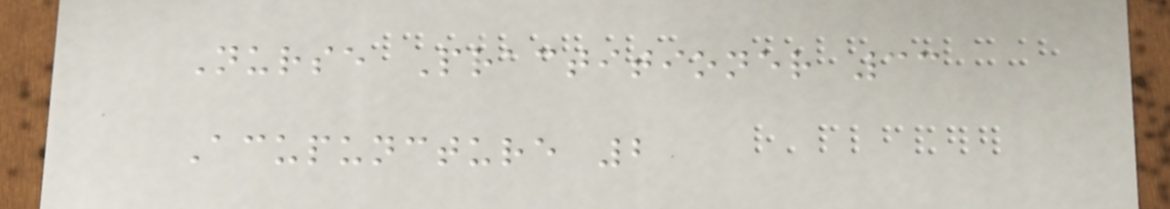Nurse Practitioner 33
Acupuncture 2
